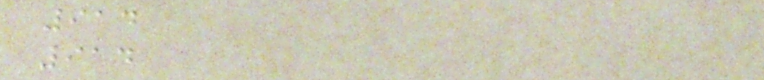914
914
